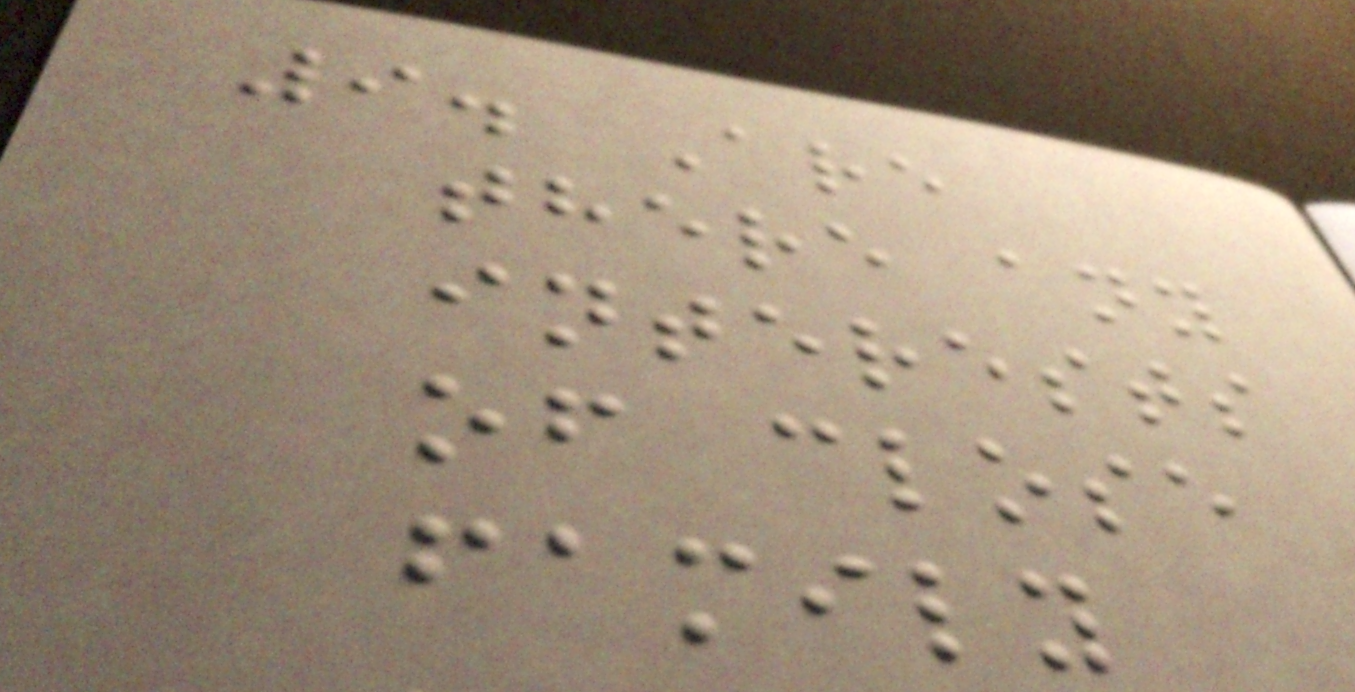9. Are
there any
interests
of close
family
